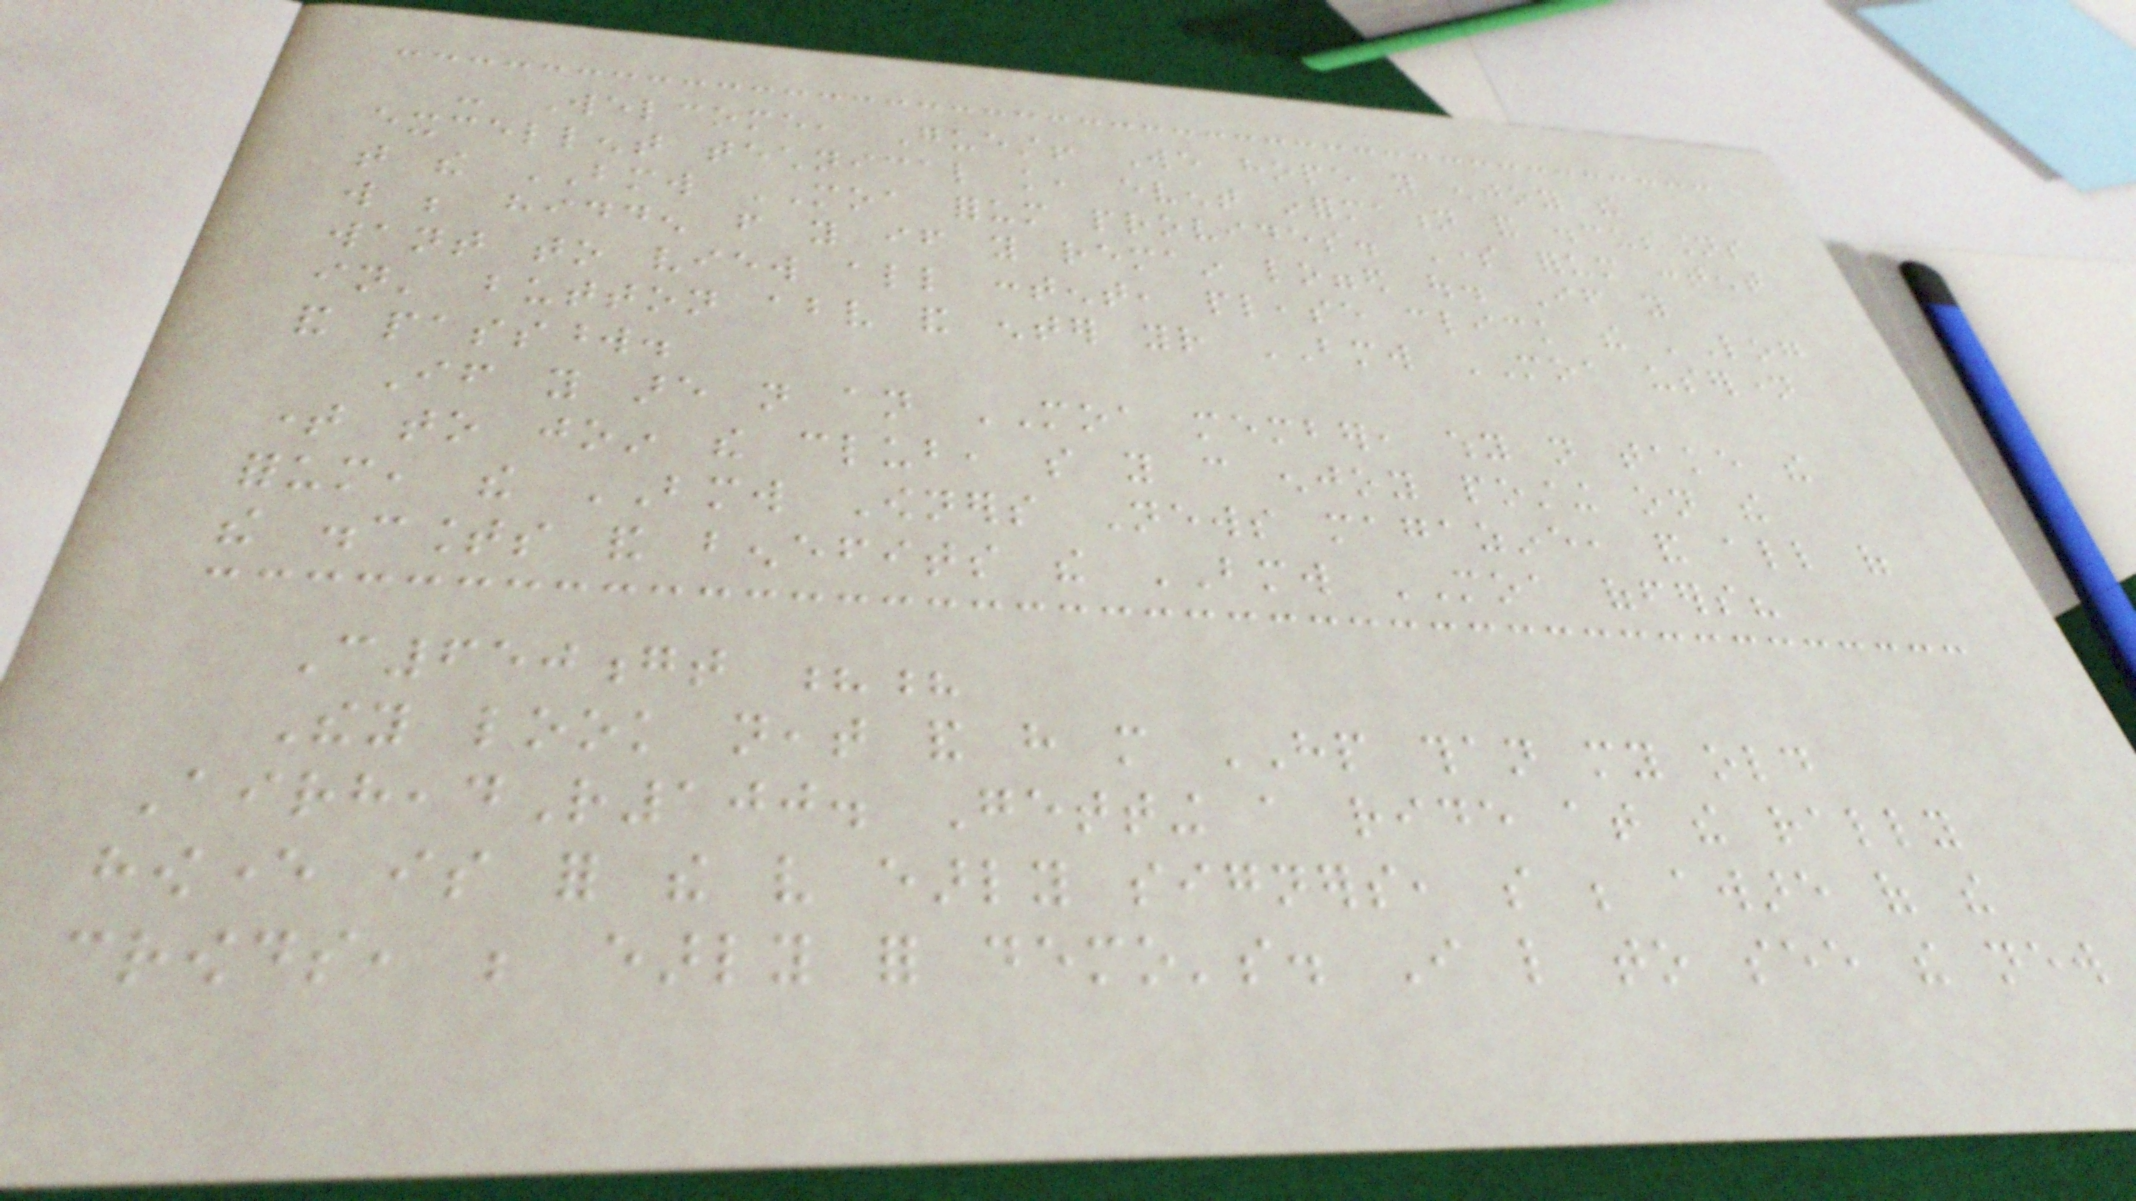- Welcome, Guest! We hope you enjoy the
excellent technical knowledge, event information and discussions
that the BMW MOA forum provides. Some forum content
will be hidden from you if you remain logged out. If you
want to view all content, please click the 'Log
in' button above and enter your BMW MOA username
and password.
If you are not an MOA member, why not take the
time to join the club, so you can enjoy posting on the
forum, the BMW Owners News magazine, and all of
the discounts and benefits the BMW MOA offers?
C650gt ??
They look neat and have more HP than my old
AirheadR100. Getting a ride at the rally
however is for the very early signers, so be aware of the
crowds, be early for demo's. I like to see the new
